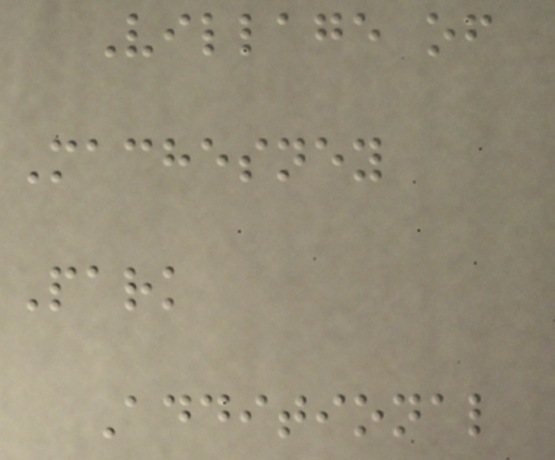Village of
Machesney
Park
Additional
